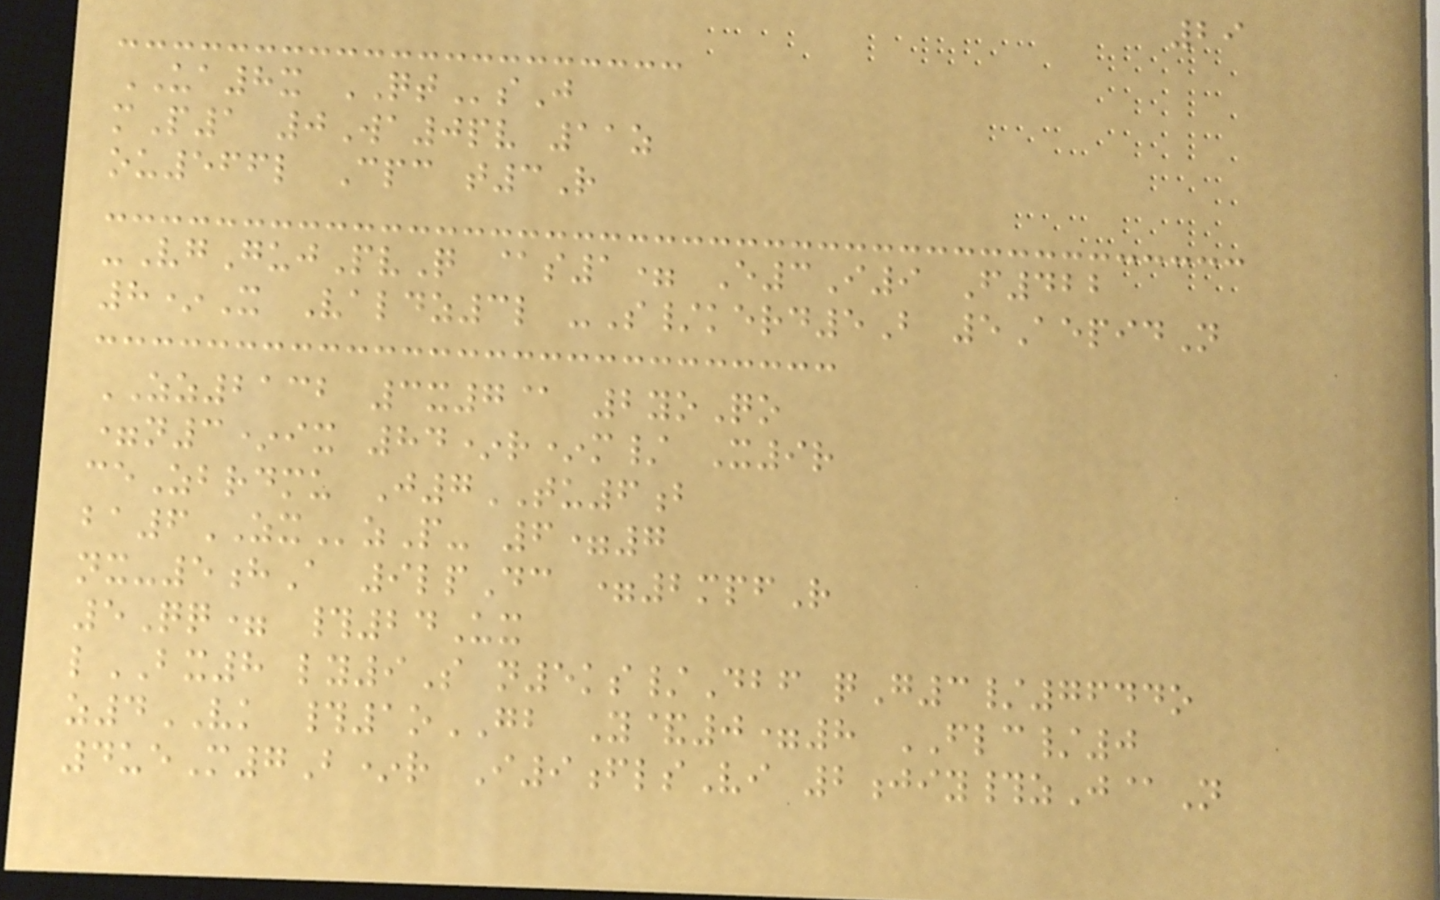29
UA8x QTsJ
mP1 0Wa0pv 11z
ou566l Cpc t3R
-VgGujPvQ @s1= E3I9 F422
8*X Valdz3l -S/kerd5B 5AepidN
ZZ2132 3x7@ 2yoQo
=n3*ix 84*r*m/ X9r
ceZbrdmu J7TU6b
ba6ZXzP- 6=7
nx-5hA 9lpDc =2mpfR
5Qq= #24Ux
lBX8 ly9S n5ks/Dbf qG3/7644o
z4VK #1oGB Y&0=8 FLC/0
4ueM7B*r I9flsVi 2jiy#zJ@N
